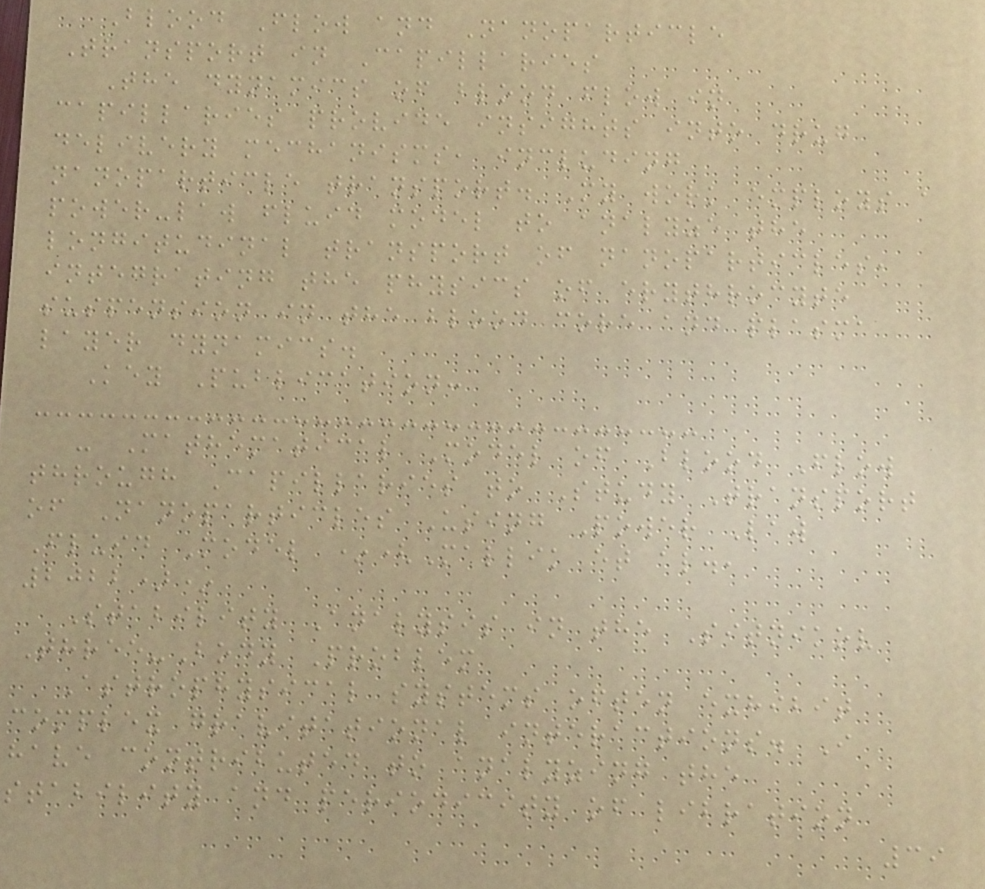Blood Flow and Nanoparticle
Transport in Capillaries
The dynamics of blood flow in
capillaries provide insights into drug
delivery mechanisms, including
nanoparticle transport. My work employs a
power-law fluid model to analyze the
longitudinal transport of nanoparticles,
integrating the physics of erythrocyte
suspension in the blood core and plasma
layer dynamics.
Key Publication:
- Mathematical Model of Blood Flow
through Capillaries to Study Transport
of Nanoparticles Using Power Law
Fluid Model *(Mallik et al.,
2022)*
Stability Analysis in the Sitnikov
Three-Body Problem
Astrophysical systems often exhibit
complex gravitational interactions. I
have contributed to analyzing the
stability and periodicity of libration
39
